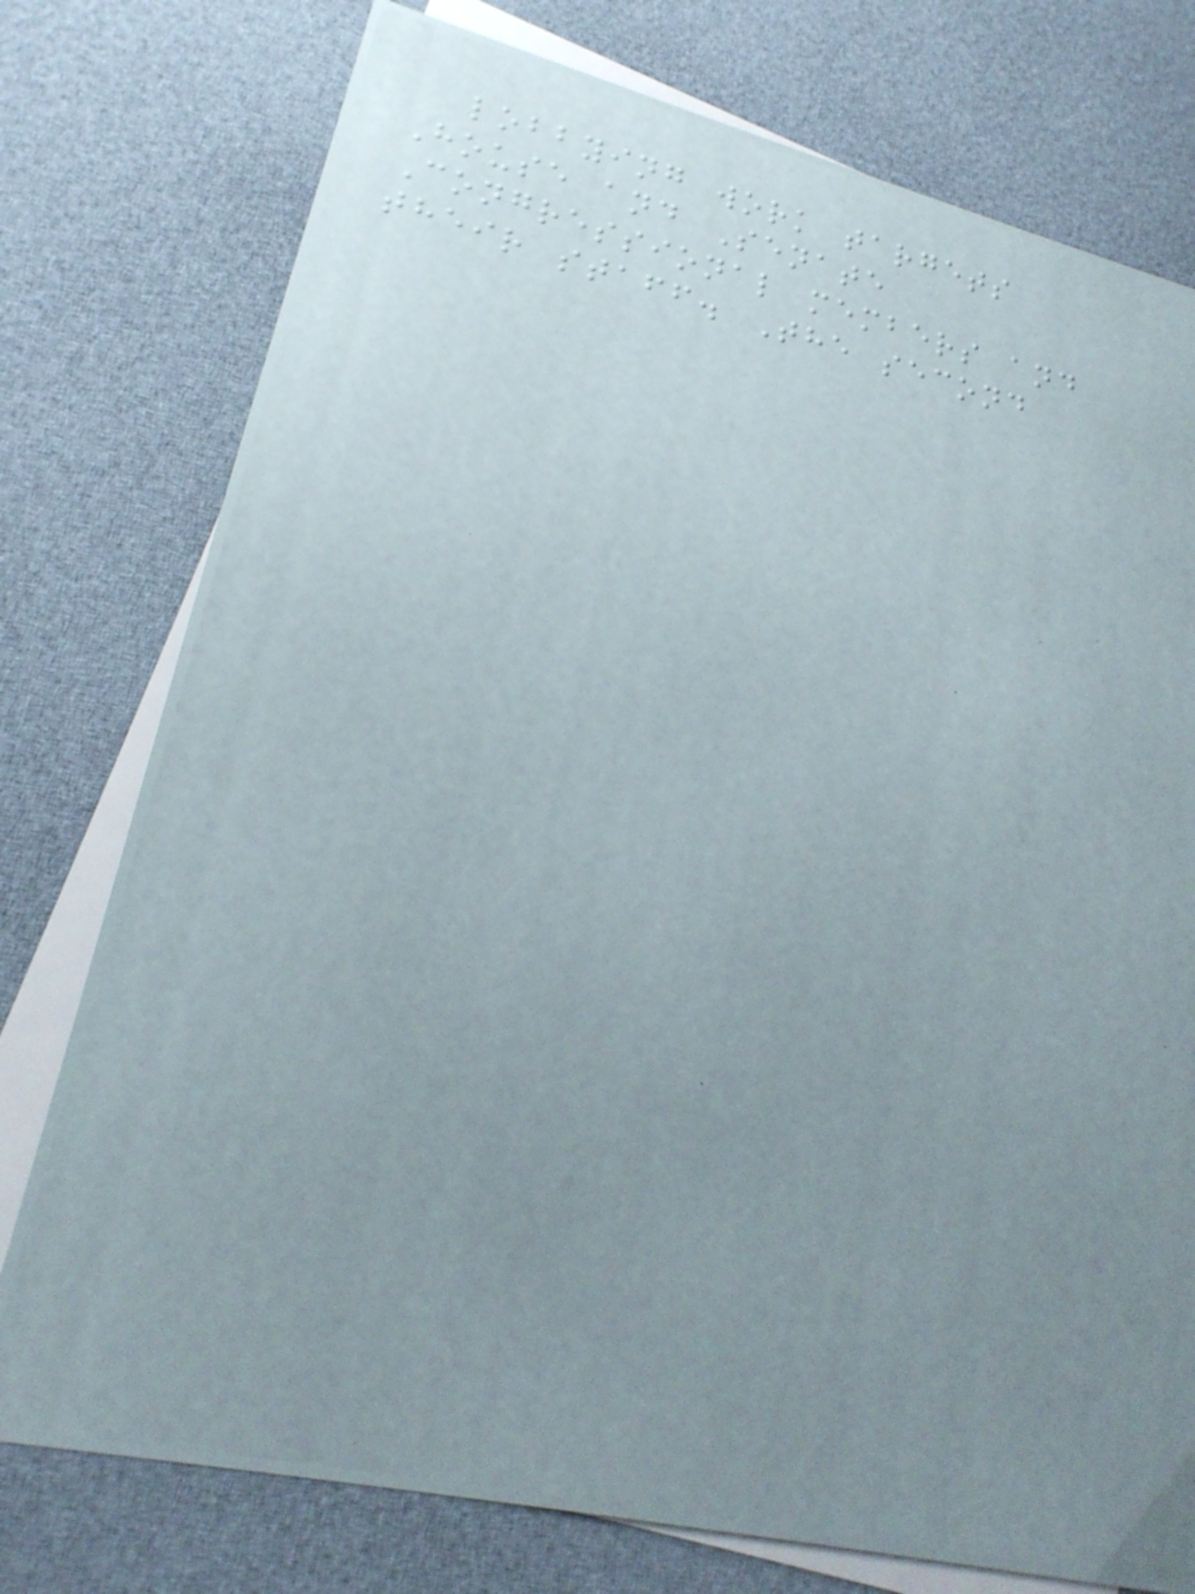lobbying work targets
House and Senate
Congressional members and
their staff. The second
